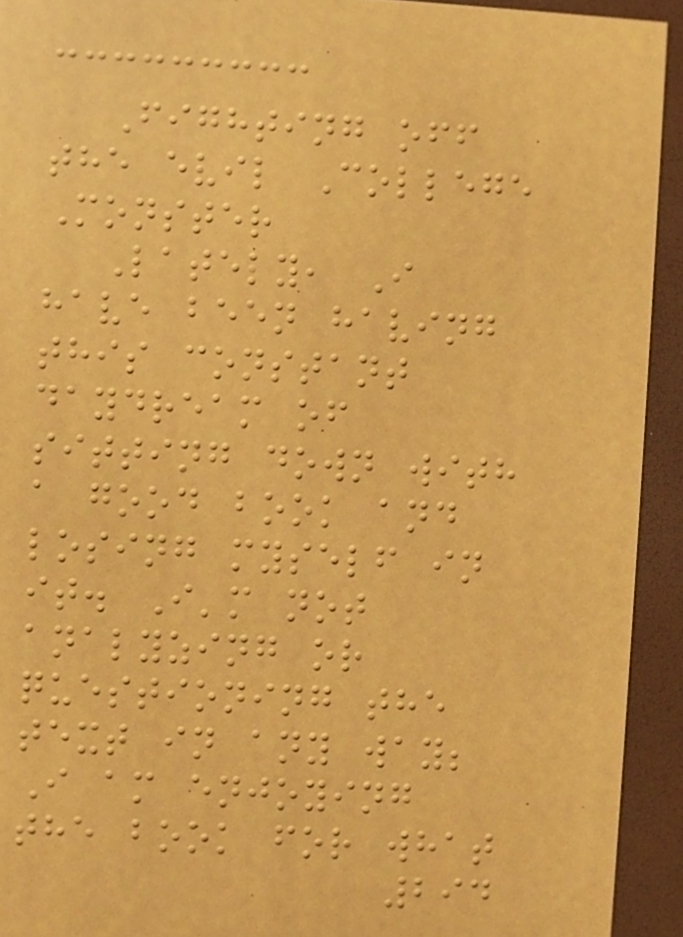Fighting off
the evil College
Monster
Lately, I
have been having
this constant
daydream of
sitting down with
a good book and
losing myself in
it. I'm not
analyzing or
questioning the
text in any way;
I am enjoying
the book for what
294
